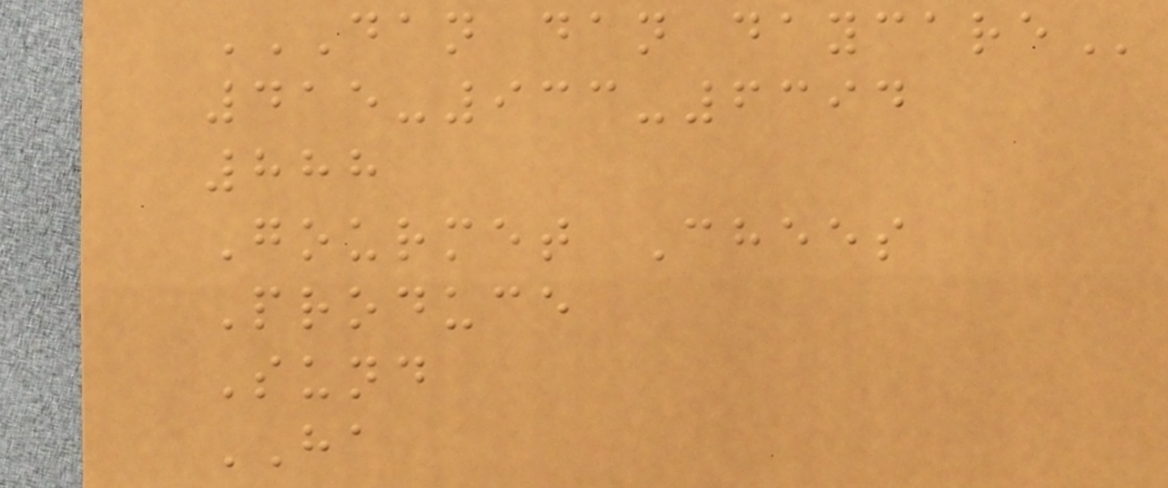DAN DAN DAYCARE
415-933-6394
888
Gourmet Chees
Produce
Sund
HA
